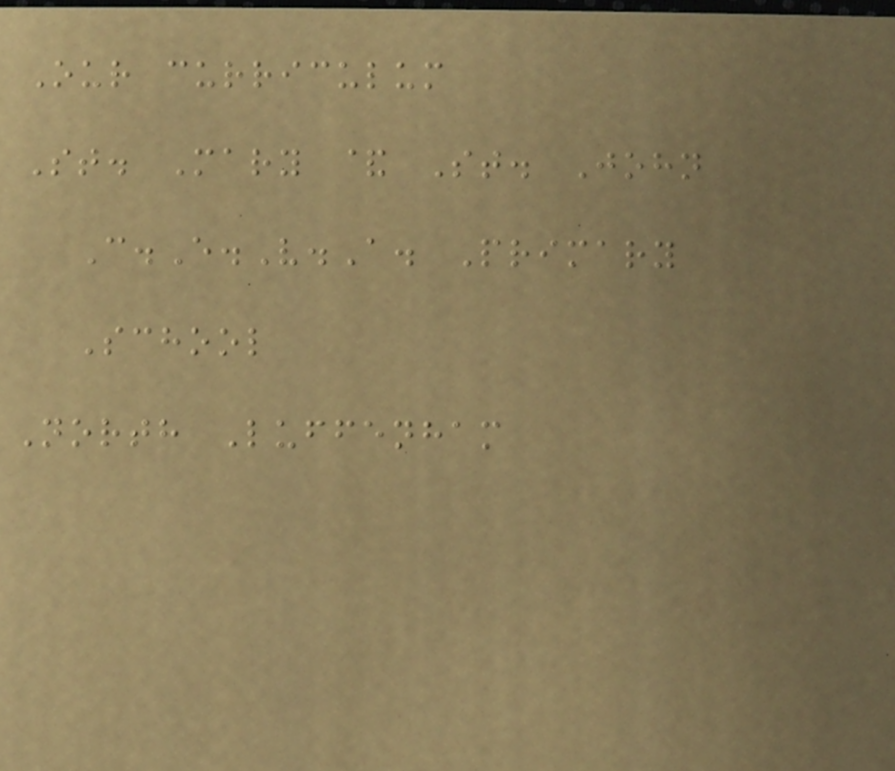Our curriculum
St. Mary & St. John
C.E.V.A. Primary
School
North Luffenham
